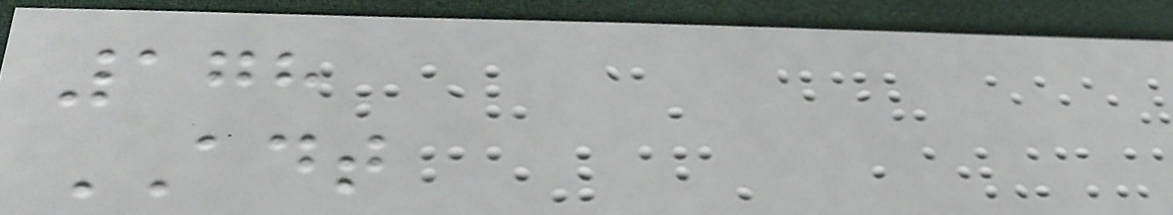178
ADT
